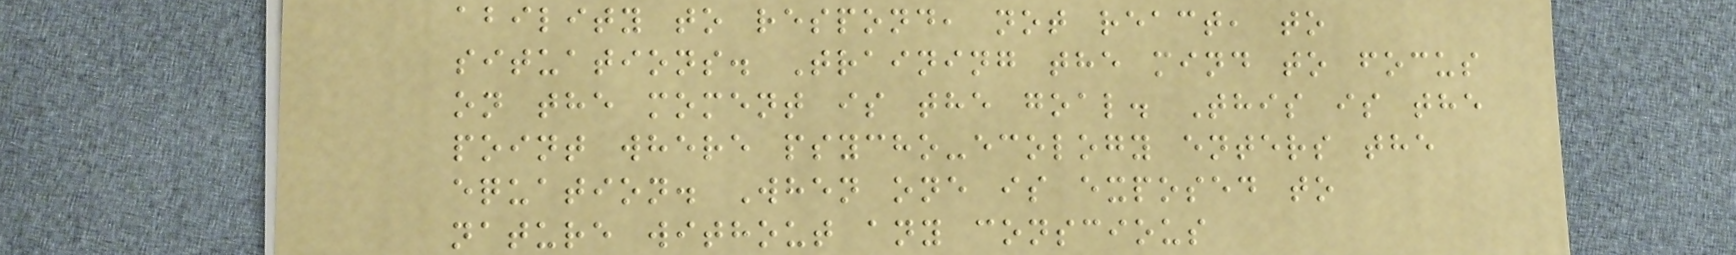ability to respond, not react, to
situations. Training the mind to focus
on the moment is the goal. This is the
point where psycho-ecology enters the
equation. When one is exposed to
nature without any conscious
